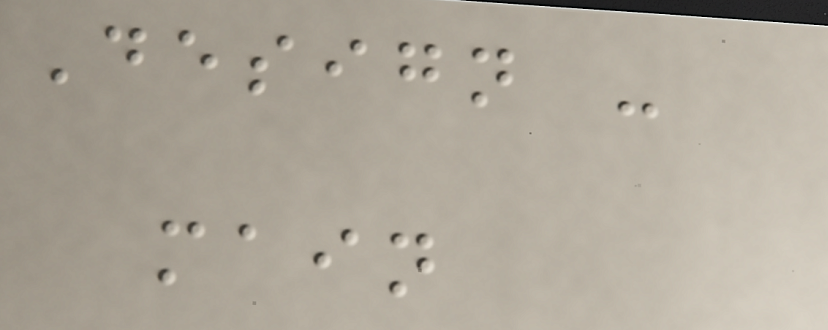Design -
main
